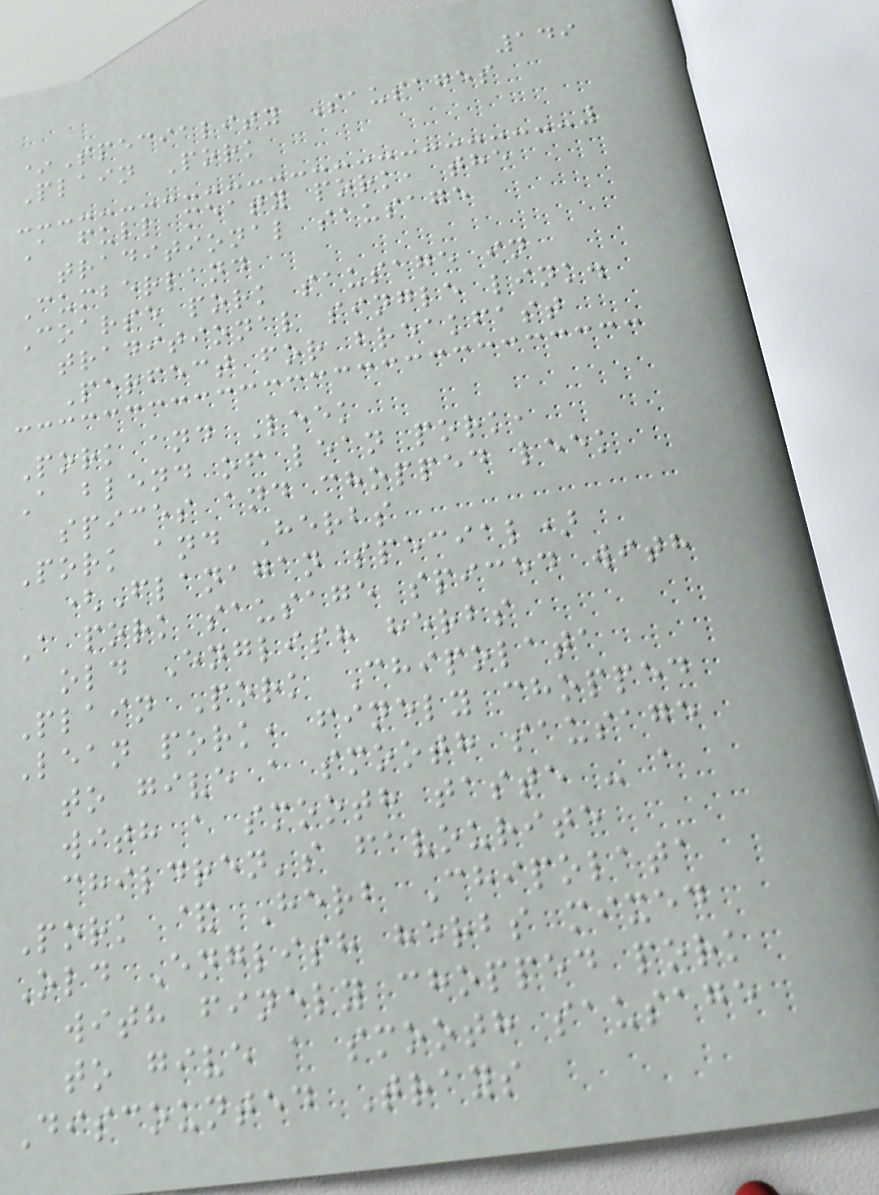149
*Speciality Sausages
Plain Pork
A full meaty pork, the
traditional sausage
Cumberland
Coarse pork sausage in
traditional single link.
Perfect for breakfast
Pork and Leek
A blend of lean pork,
spices and chopped leek
Pork and Herbs
(Flanagan special)
A pork sausage spiced with
old English herbs
Plain Pork Chipolata
Lean pork, finely chopped
to give a smooth sausage
with a smooth taste - a
children's favourite
Pork & Herb Chipolata
Old English herbs mixed
with finely chopped pork
to give a smooth sausage
Discounted Trays
